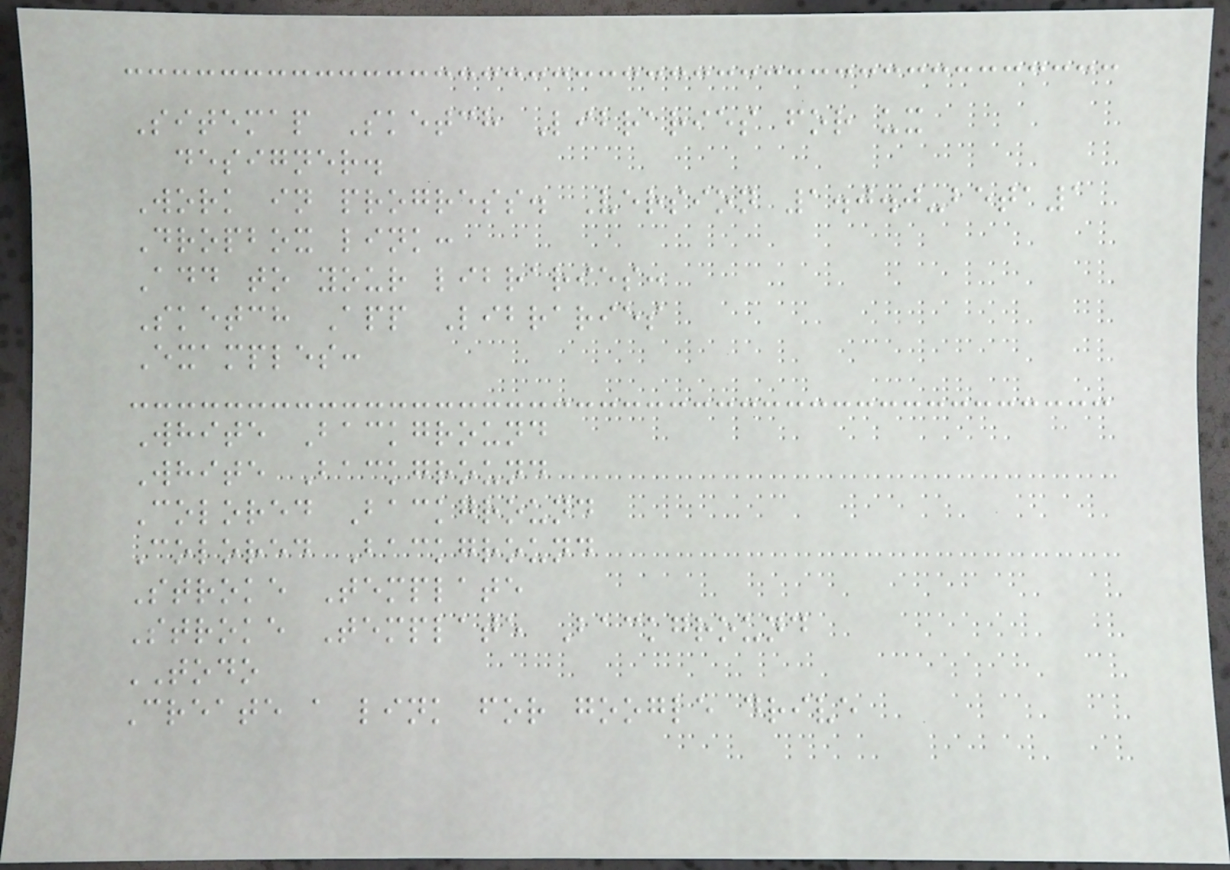Sitemap Sketch Libraries for ux
designer.
Work in progress. Version 1.0.0-beta1
Dropbox link:
Add to your libraries:
Sketch App Libraries
Examples:
White Background
White Background
Colored Background
Colored Background
Stroke Template
Stroke Template Background
TODO
Create a link for google drive
